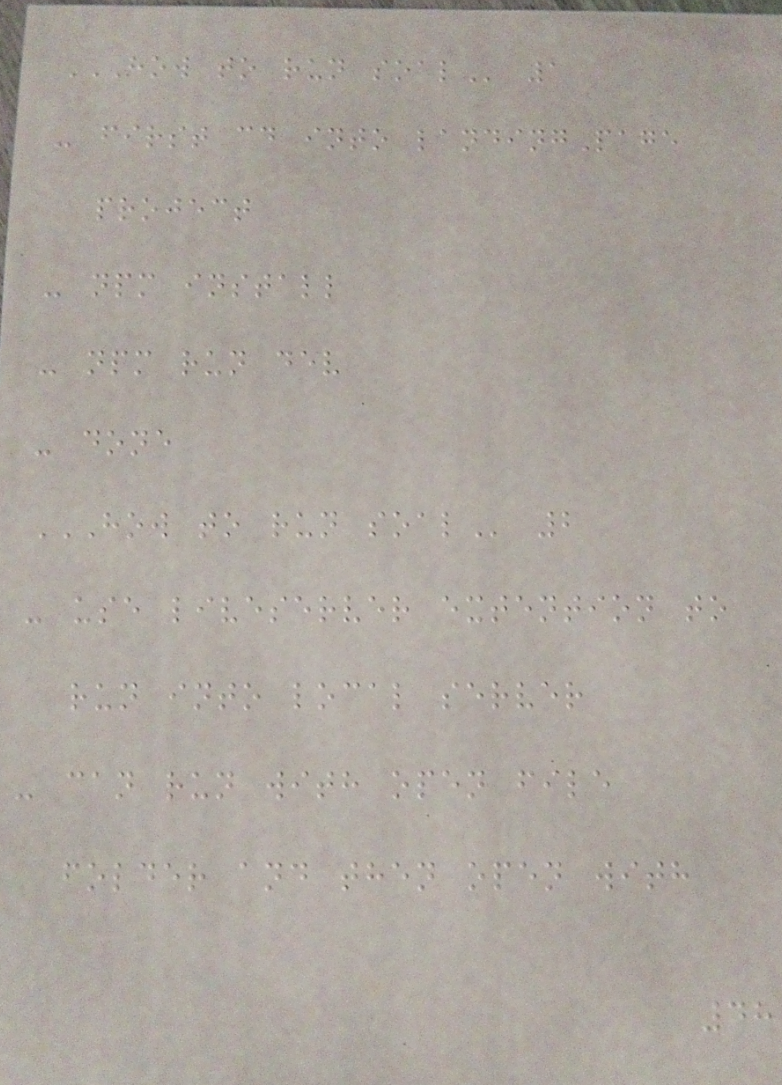HOW TO RUN SOAL 1
- first cd into landingPage
project
- npm install
- npm run dev
- done
HOW TO RUN SOAL 2
- use liveserver extention to
run into local server
- can run with open file
folder and then open with
48
